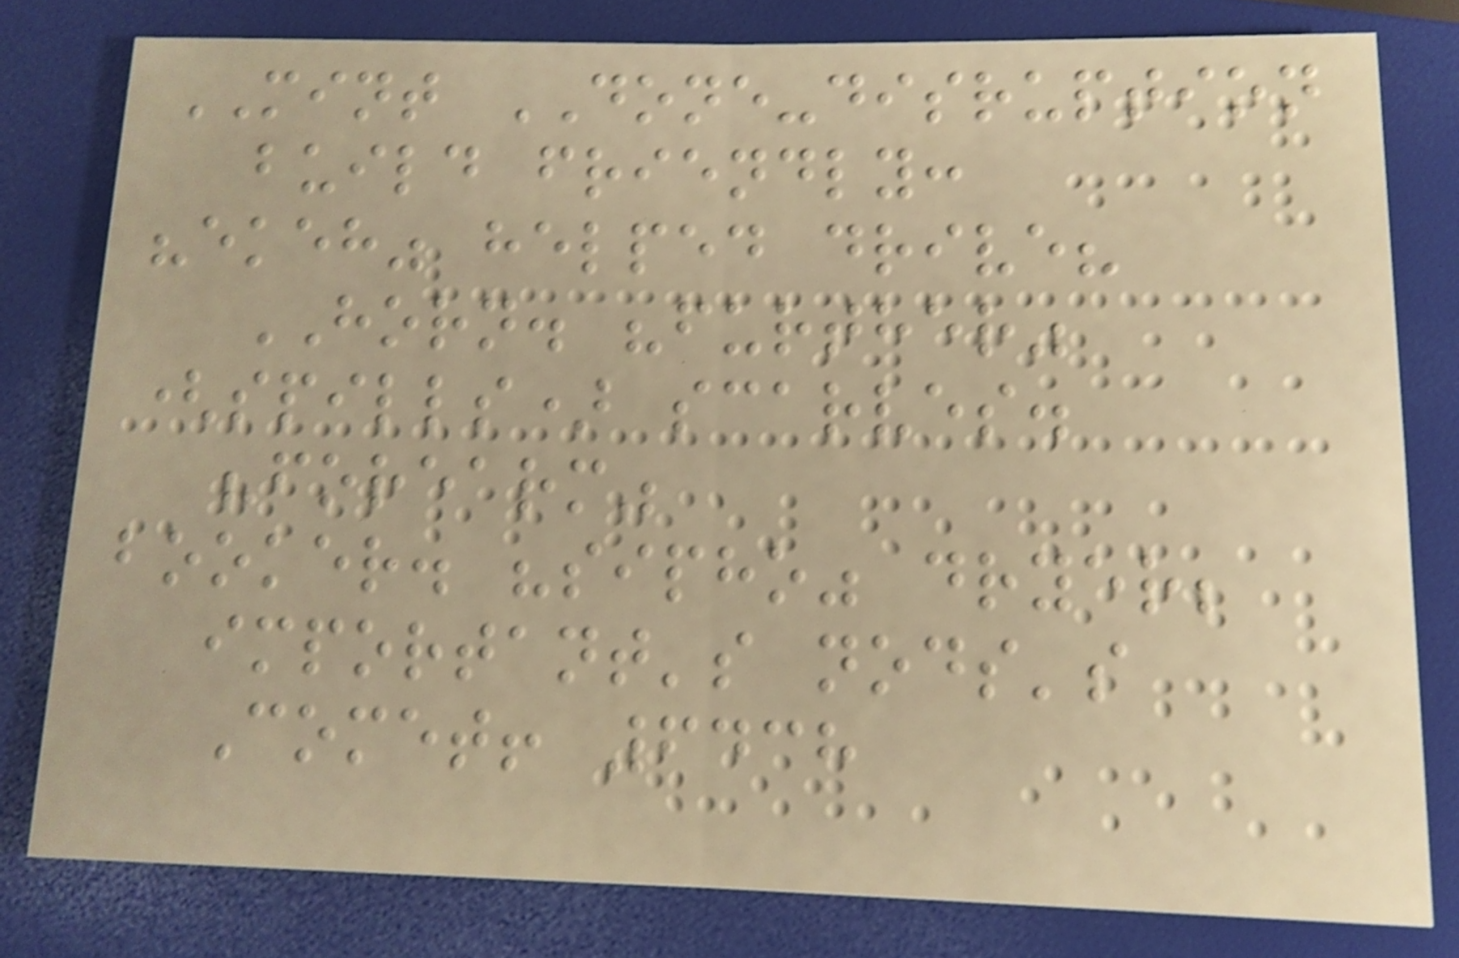MINT DONE-disruption
build friendly:
"ekeh" helped drive?
HORN. "further"
(spills) scarves.
"forearm"
booker. "sipho" dryer;
important's nods's
Comet! 6438
